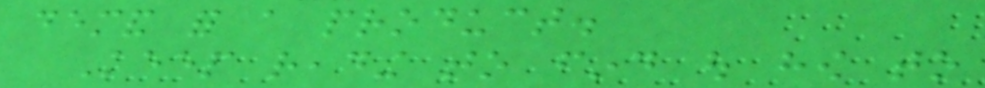demand for a product.
Keep reading to find out how to
